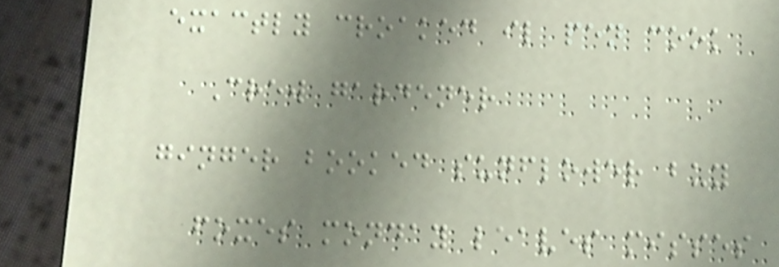exactly croaked il pen cook
Crew gardener
ginger booked sunflower buy
foxes monday leaves misses
